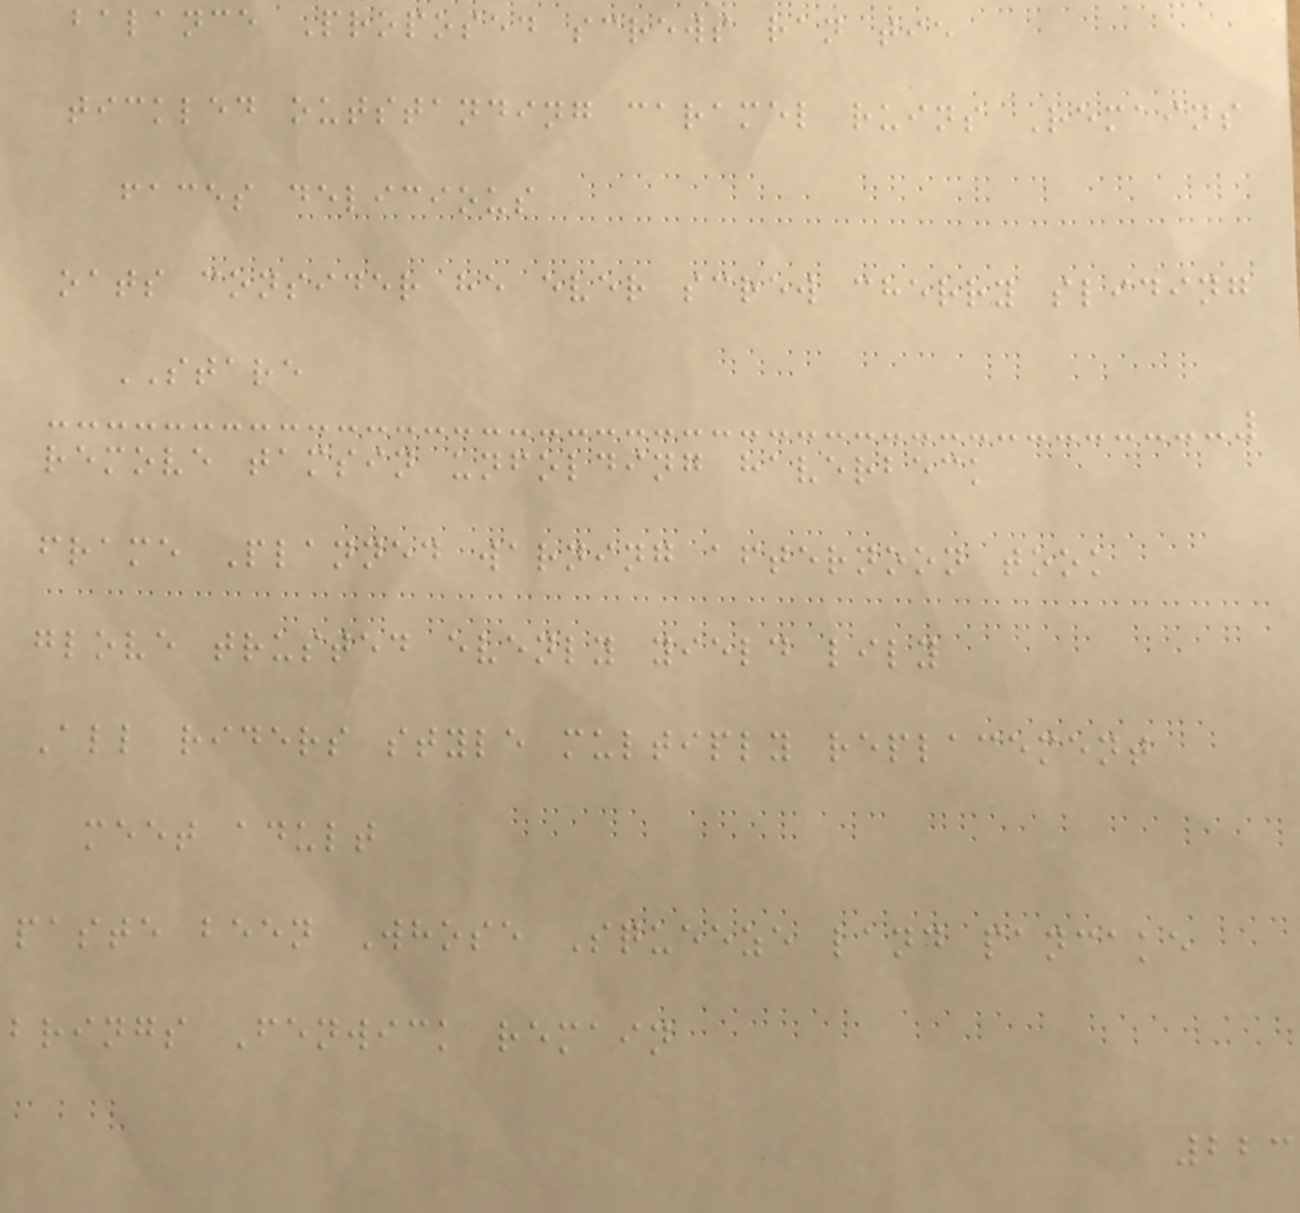balance Proposed screws ran tie
tickled outstanding caramel ruins Remains
faces delicious
oats consider he ever screw cherry sliding
STARE
remove tamsin unfolding haverbeck
frame Planned warning afternoon took
glove trusted evenly yield lily
All riders style multiply replacement
meet adult
paste been Whose Squeeze land pancake
brings Fenwick remain
223
